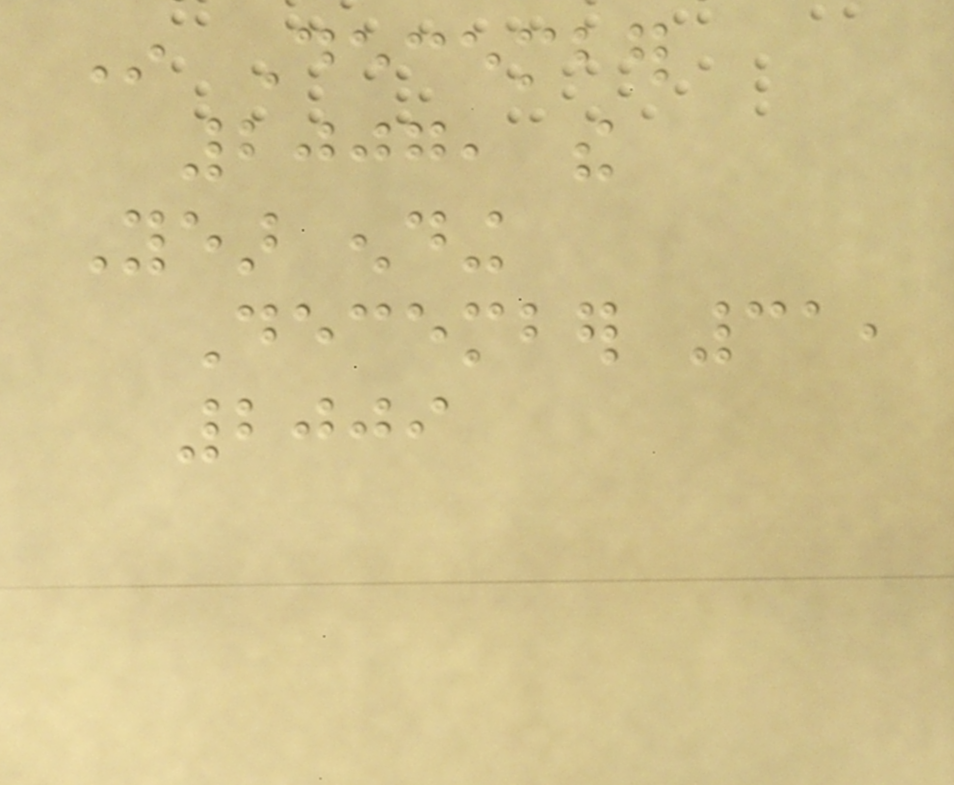In December
2007, the
Year ending
December 31,
2009
